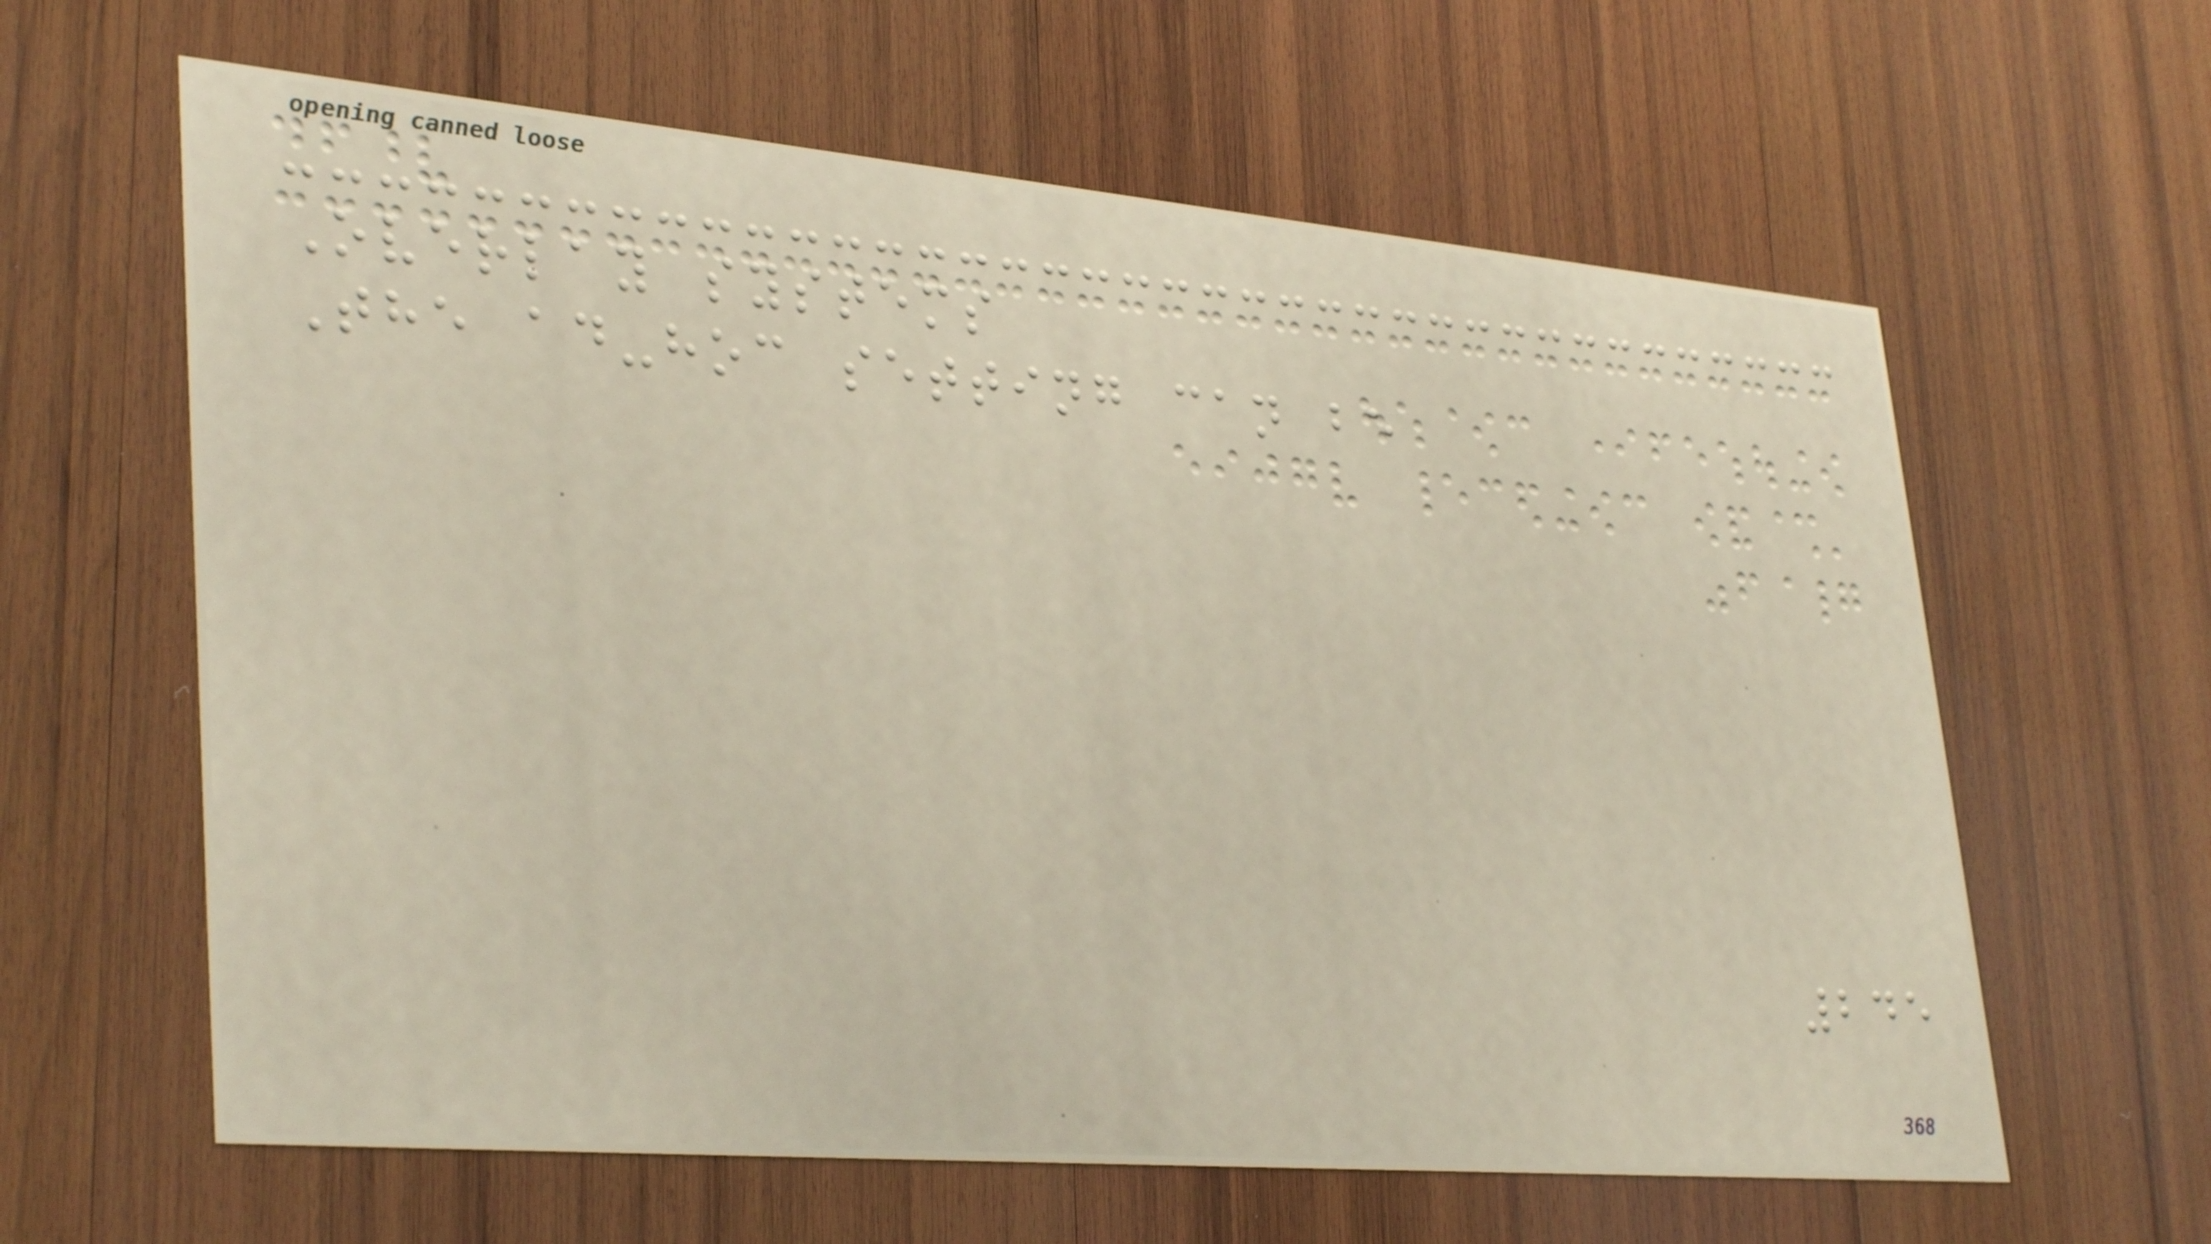Overlay systems
The ad-hoc setting can be
245
